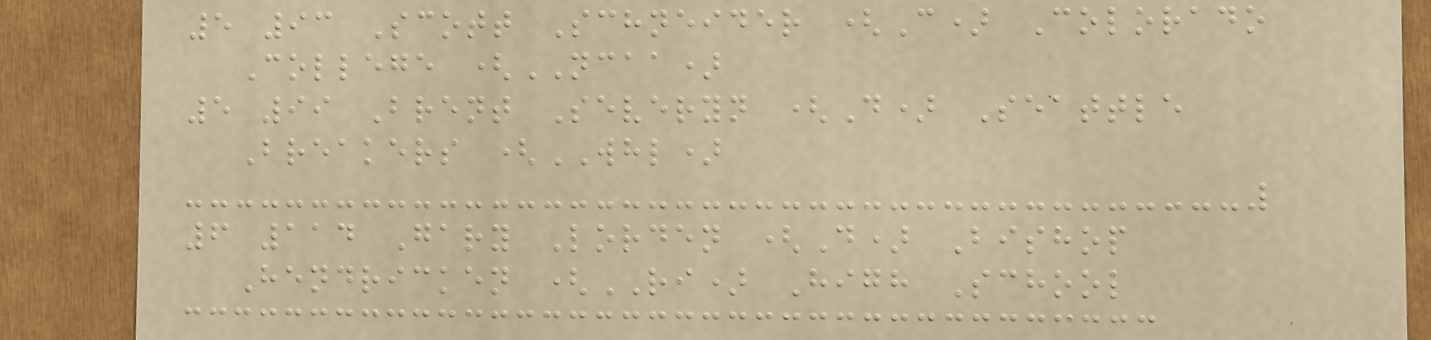5 93 Scott Schneider (C) Colorado
College (NCAA)
5 99 Brent Severyn (D) Seattle
Breakers (WHL)
6 114 Gary Lorden (D) Bishop
Hendricken (RI) High School
